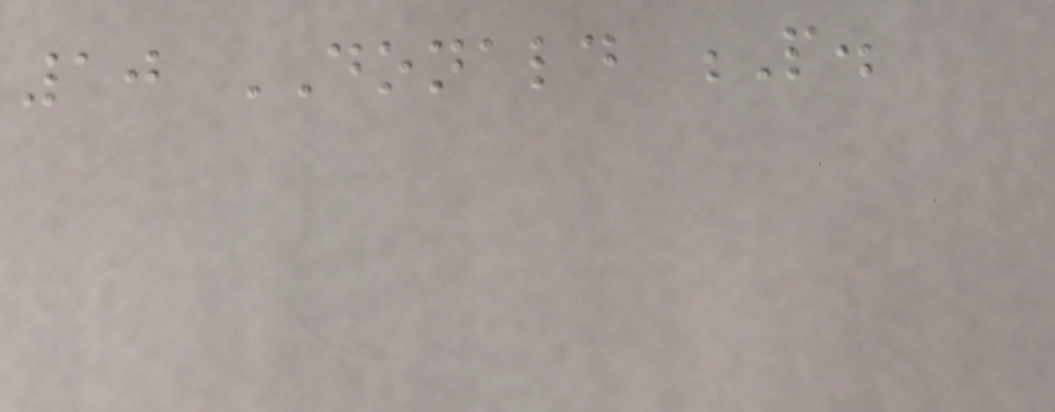10 DONALD P.
